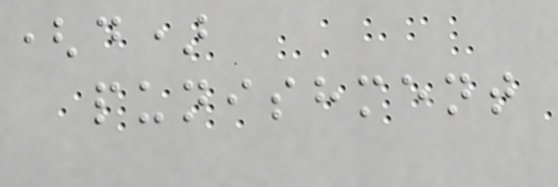(d)
punishment
